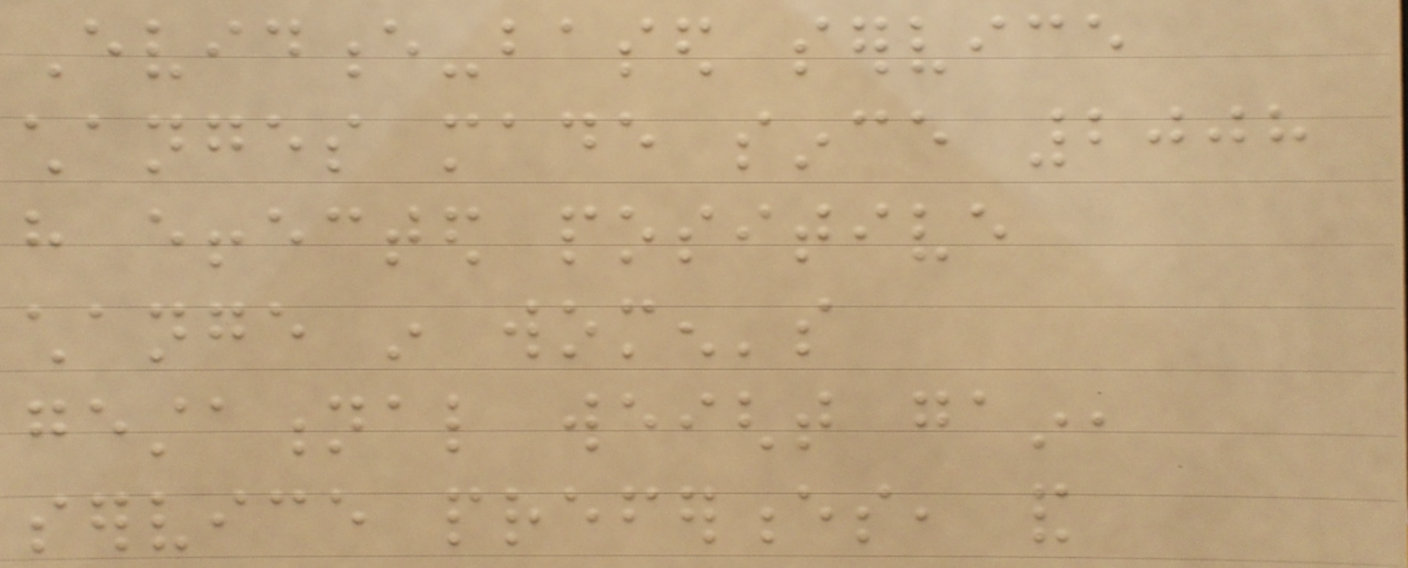Evidence-based service
changes made since 2008
have effected positive
change in women's
gestational weight gain,
service preferences, and
